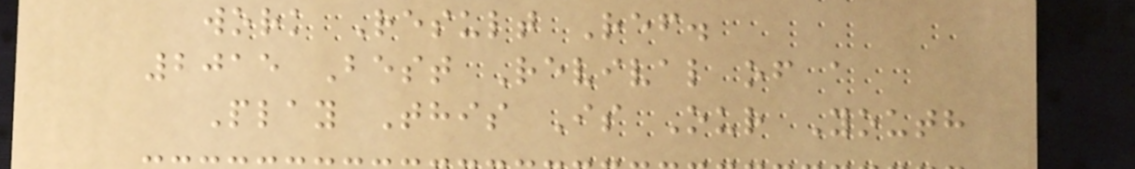work Result Ref.
2015 Best Revival of a
Play This Is Our Youth
